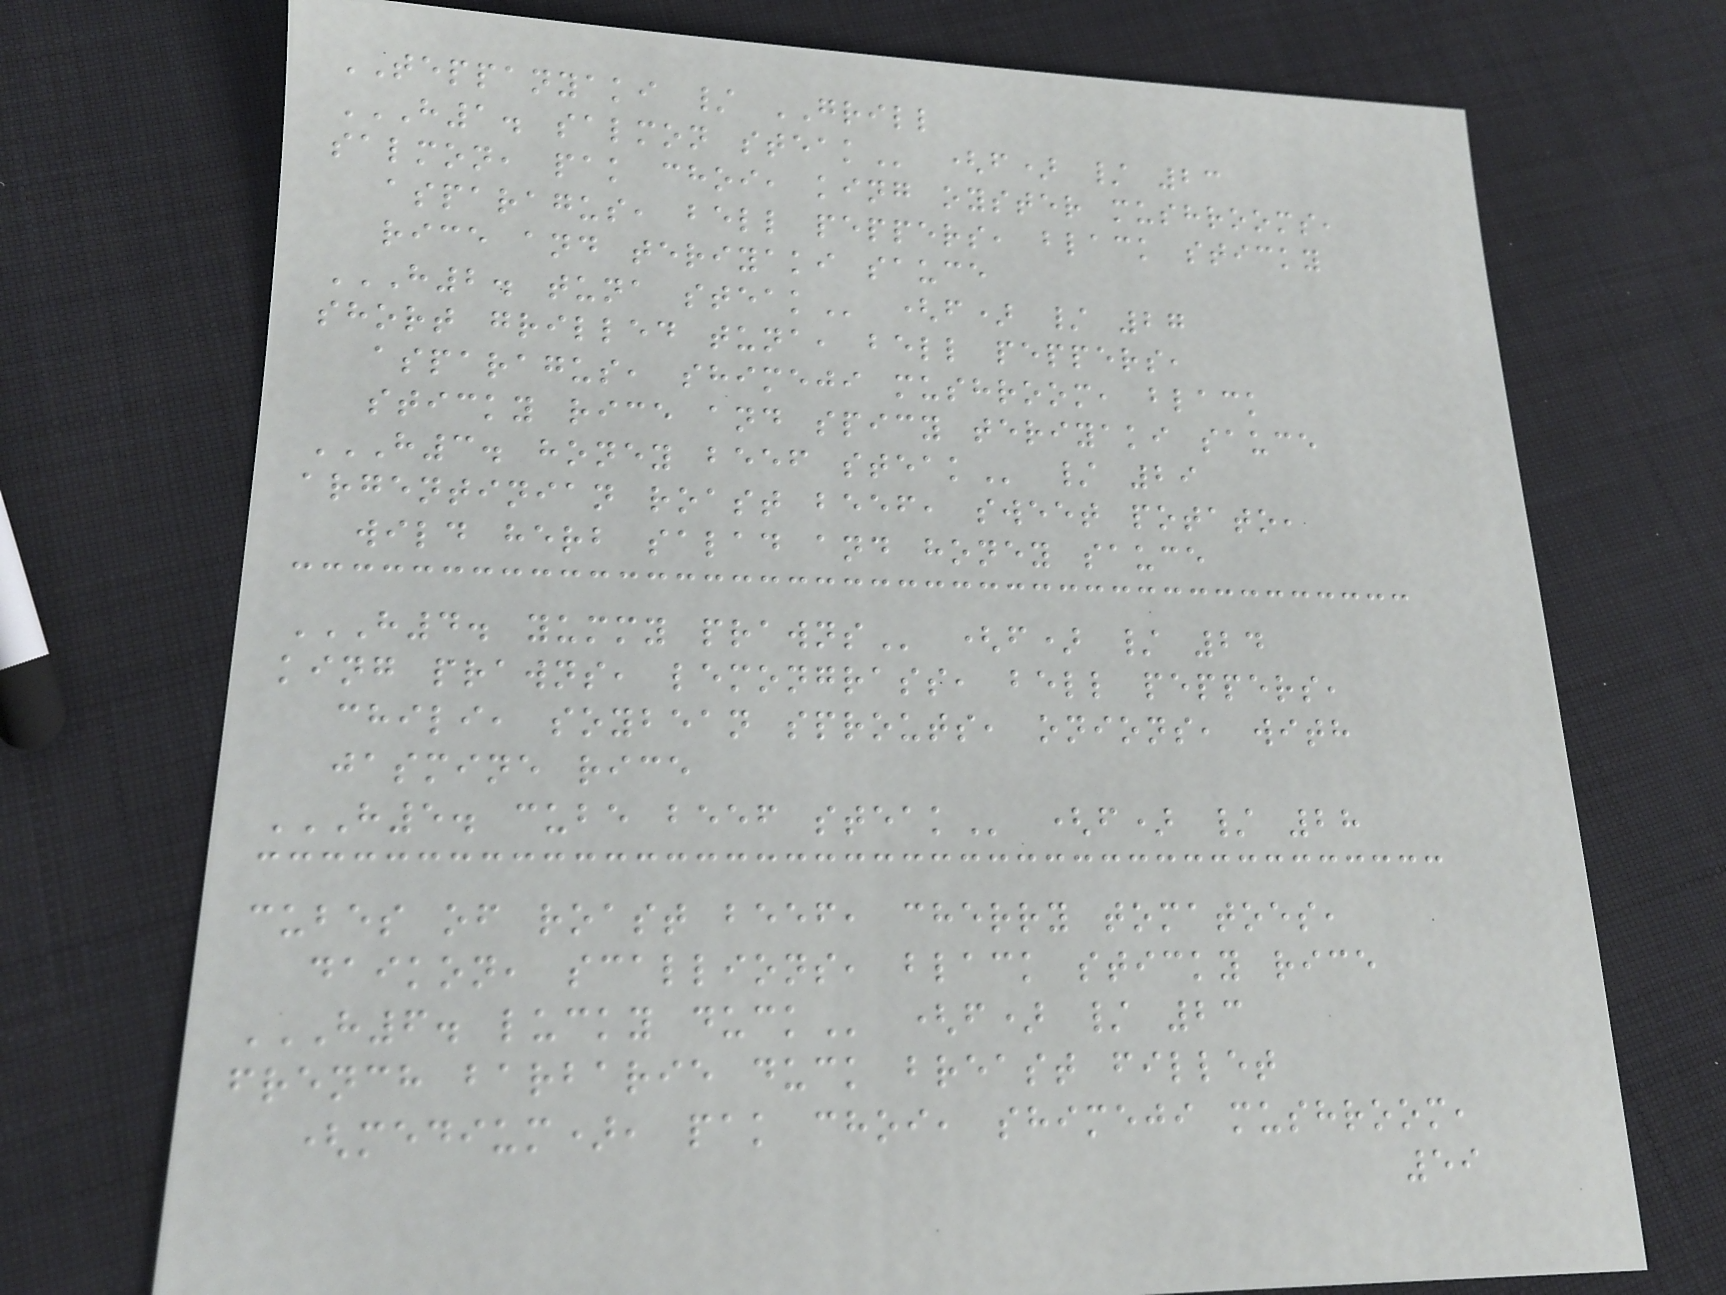TEPPANYAKI / GRILL
H1. SALMON STEAK (f) / 23
salmon, pak choi, king oyster mushrooms,
asparagus, bell peppers, black sticky
rice and teriyaki sauce
H2. TUNA STEAK (f) / 27
short grilled tuna, bell peppers,
asparagus, shimeji mushroom, black
sticky rice and spicy teriyaki sauce
H3. HONEY BEEF STEAK / 29
argentinian roast beef, sweet potato,
wild herb salad and honey sauce
H4. YUMMY PRAWNS (f) / 24
king prawns, lemongrass, bell peppers,
chili, soybean sprouts, onions, with
jasmine rice
H5. CUBE BEEF STEAK (f) / 28
cubes of roast beef, cherry tomatoes,
daikon, scallions, black sticky rice
H6. LUCKY DUCK (f) / 23
french barbarie duck breast fillet
(medium), pak choi, shimeji mushroom,
59
